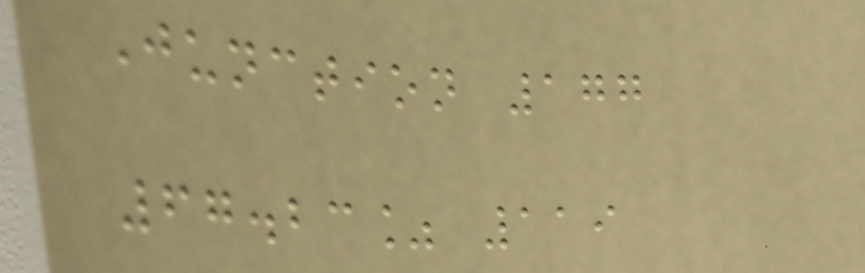Junction 177
67.23% 119
